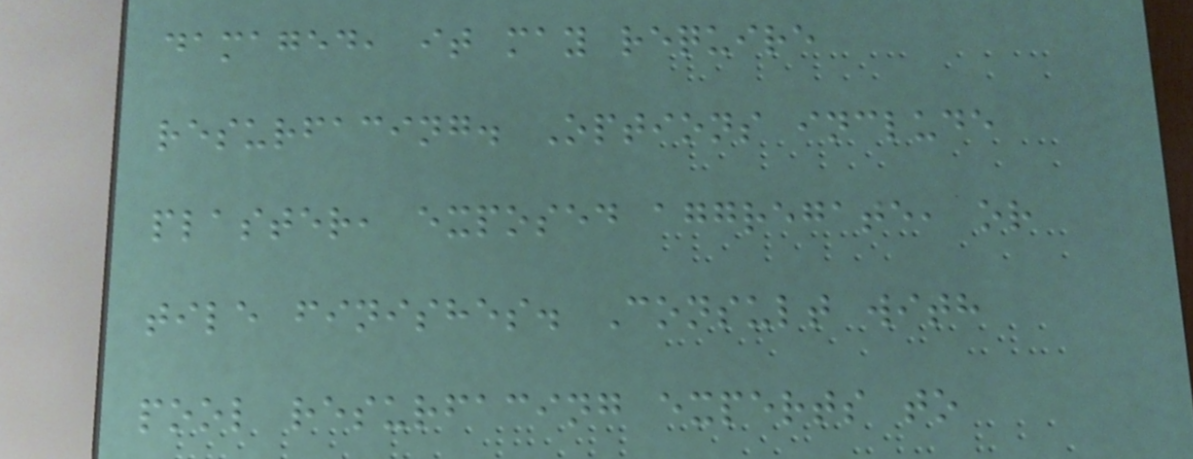damaged, it may require
resurfacing. Options include
plaster, exposed aggregate, or
tile finishes. Consult with
pool resurfacing experts to
